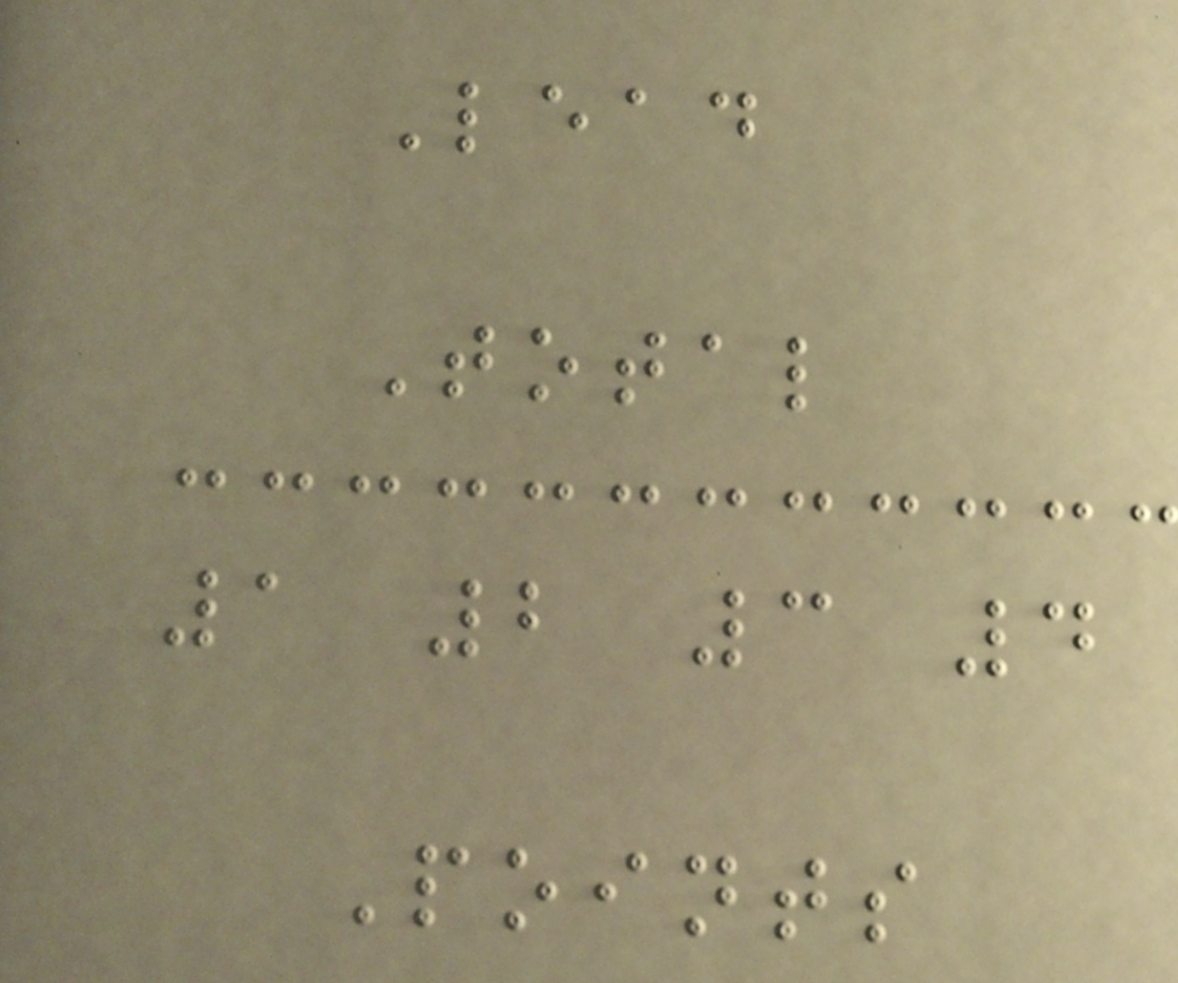Lead
Total
1 2 3 4
Points
